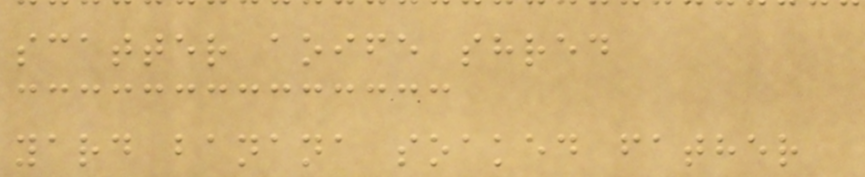scatter aoife shred
yard banana soaked father
